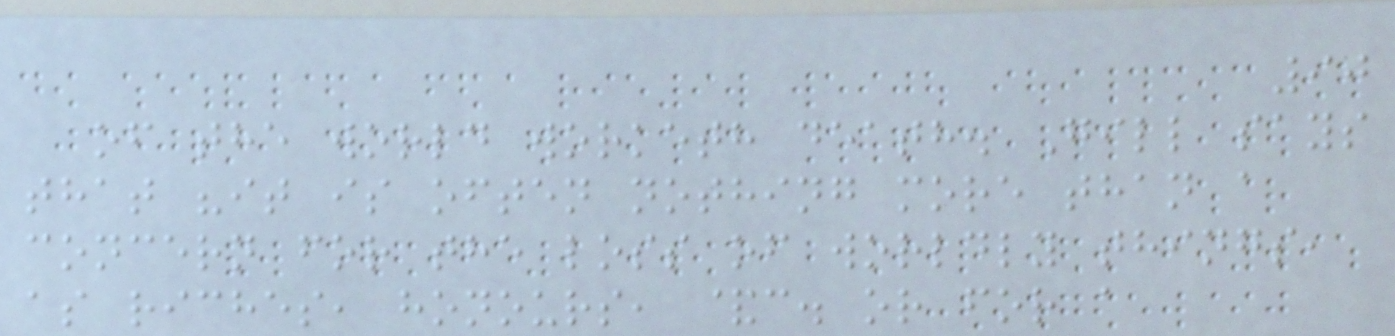90
of the world worketh death. Gill says
that "it is often nothing more than a
concern for the loss of worldly things,
as riches, honours, &c. or for a
